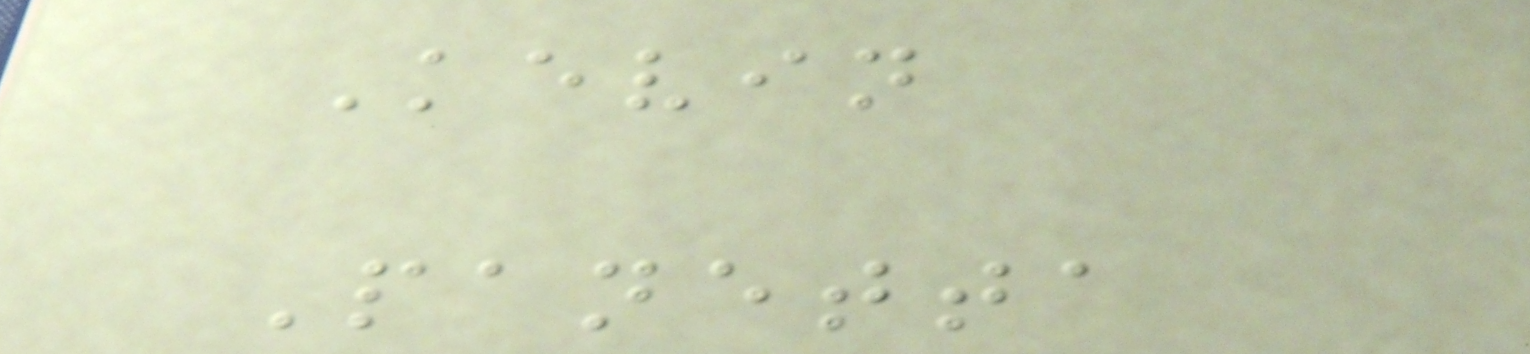Kevin
Panetta
